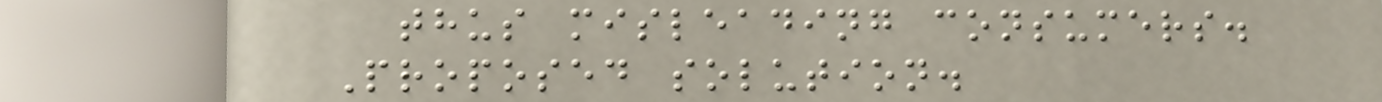thus misleading consumers.
Proposed solution.
